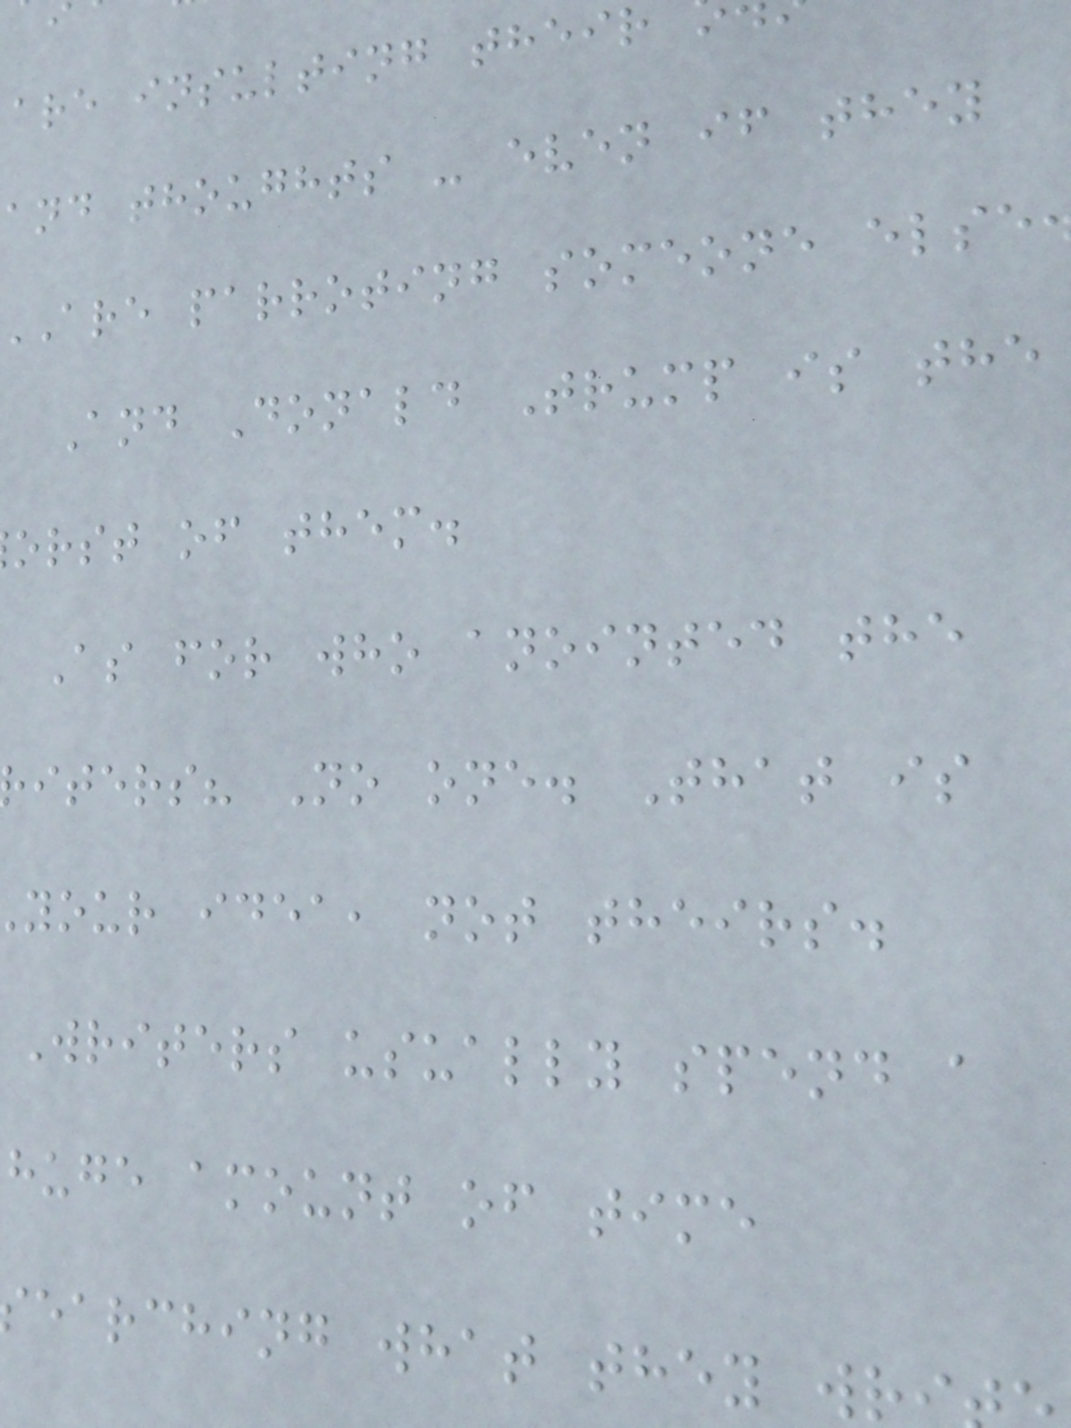are insulting their
and thoughts - even if they
are parroting someone else
And Donald Trump is the
orst of them.
As for who anointed the
iters? No one. That is
your idea, not theirs.
Writers usually spend a
huge amount of time
earching what they wr
